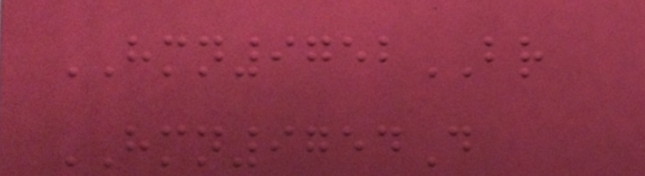HMN9752BR
HMN9754D
